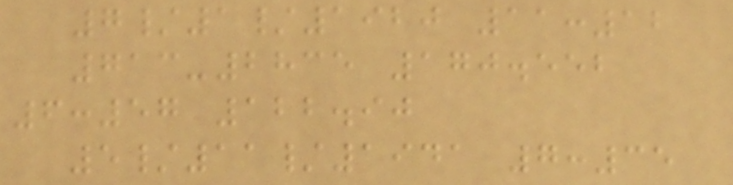7/1/1920 11:12
713-2835 170.552
6:57 122.90
5/11/1941 7:35
